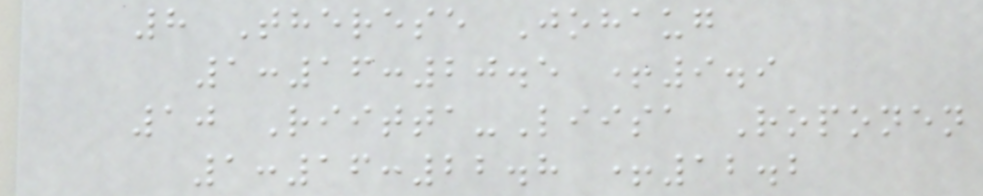8 Therese Johaug
1:16:20.5 +9.9
10 Riitta-Liisa Roponen
1:16:22.8 +12.2
